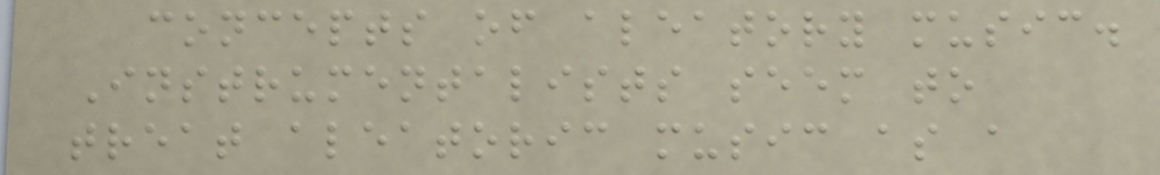concepts of aleatory music.
Instrumentalists seem to
treat aleatoric music as a
